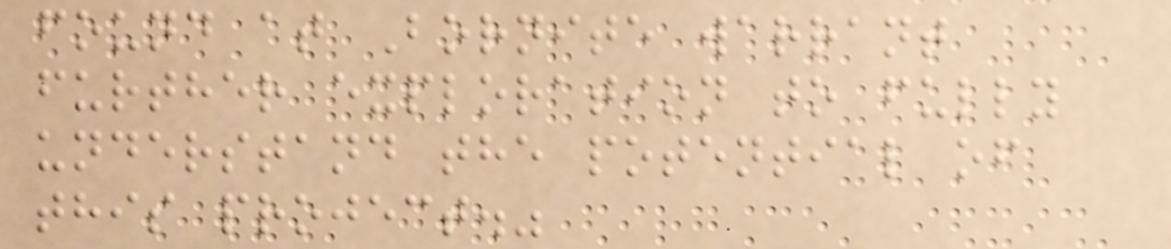found at Bornite warrant
further exploration to fully
understand the potential of
this project."
